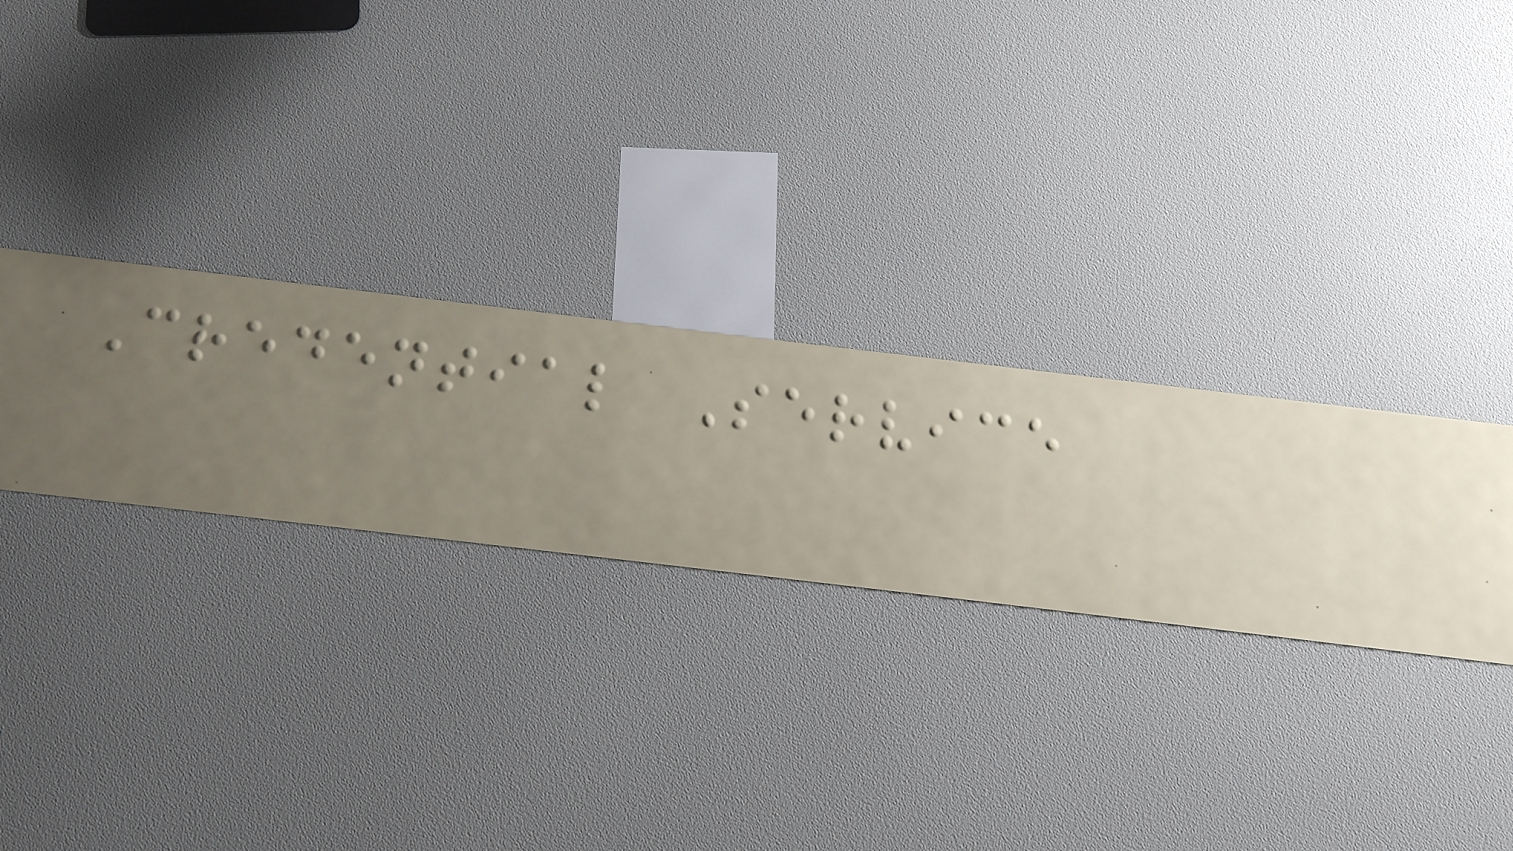Credential Service
